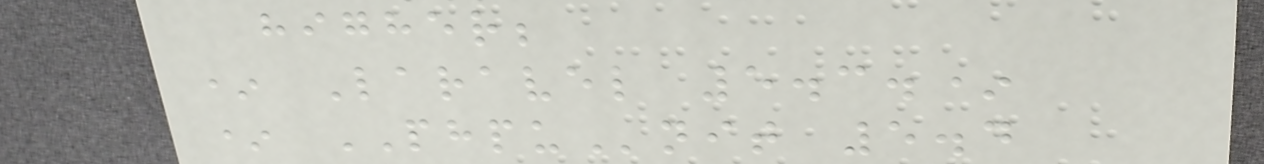higher;
* Laravel 5.3.*
* PHPUnit 5.4
